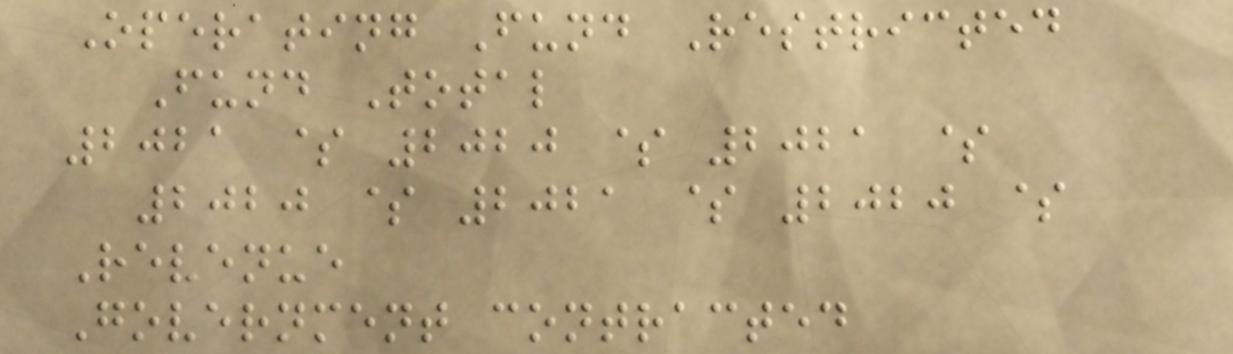Operating Fund Restricted
Fund Total
2021 $ 2020 $ 2021 $
2020 $ 2021 $ 2020 $
Revenue
Government contracted
